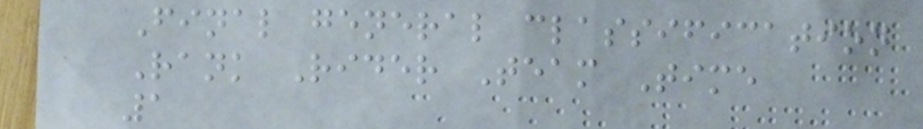Final general classification
Rank Rider Team Time
1
